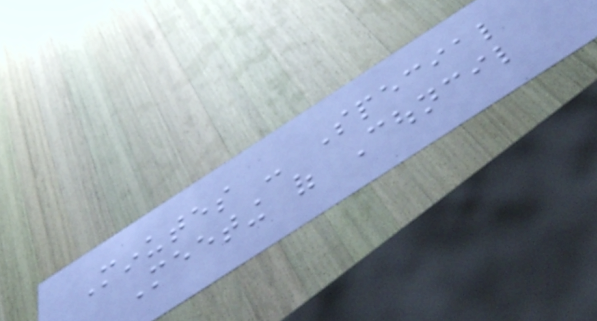Minutes - Special
Meeting of Council
